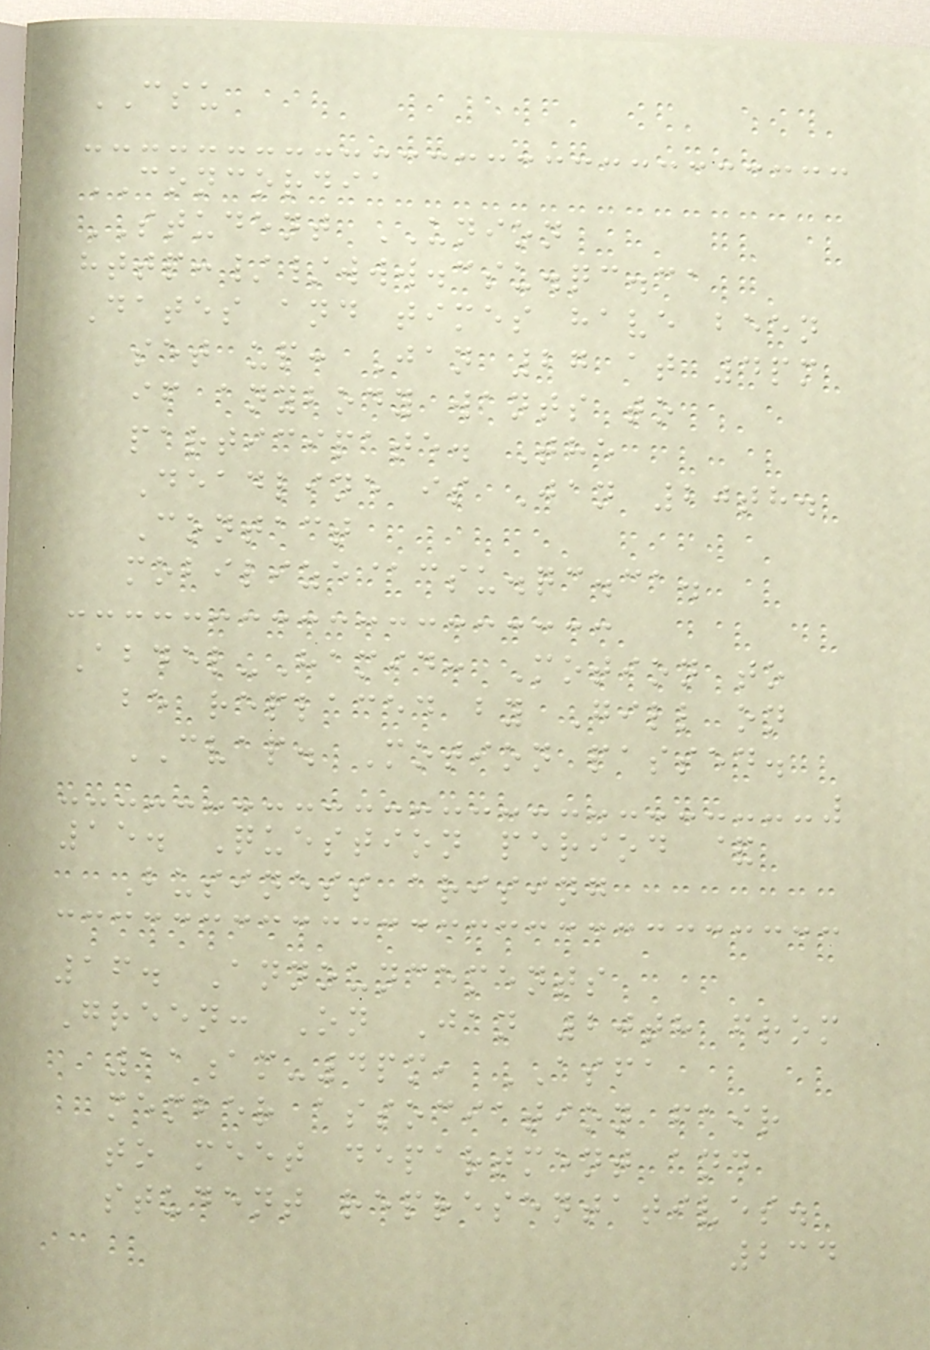CSU
CONCORDIA
STUDENT UNION
http://www.csu.qc.ca
Dates and times have been
set up: Jan 27 at 4pm
if anybody wants to
participate. The
Deadline is Jan 20th.
Contact
mobilize@csu.qc.ca.
Abdel-Hamid: Motion to
be replaced by Gill on
CVAP. Motion passed.
15. Question period &
Business arising
16. Announcements
Green: On Jan 20th from
11am-4pm, ASFA
member association fair
to meet department and
student representatives.
234
